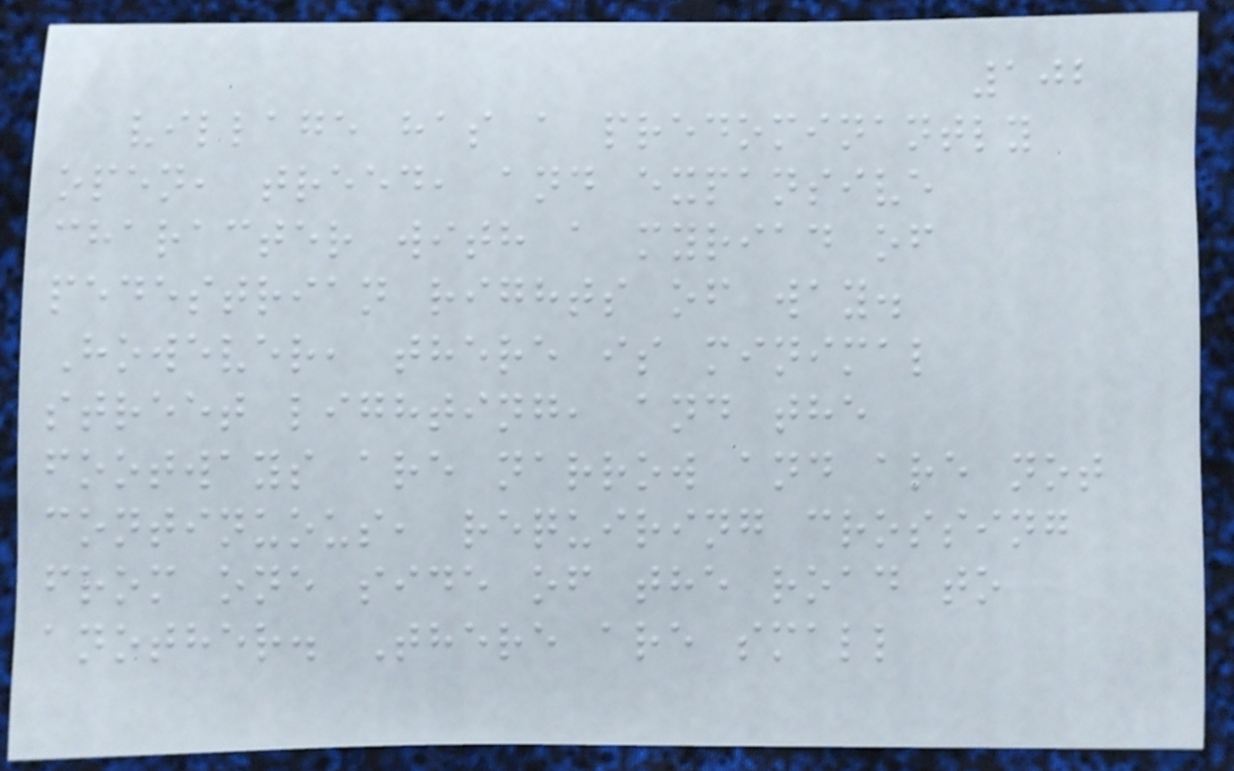102
village has a predominantly
open, treed, and expansive
character with a myriad of
pedestrian rights of way.
However, there is minimal
street lighting, and the
footways are narrow and are not
continuous, requiring crossing
from one side of the road to
another. There are small
